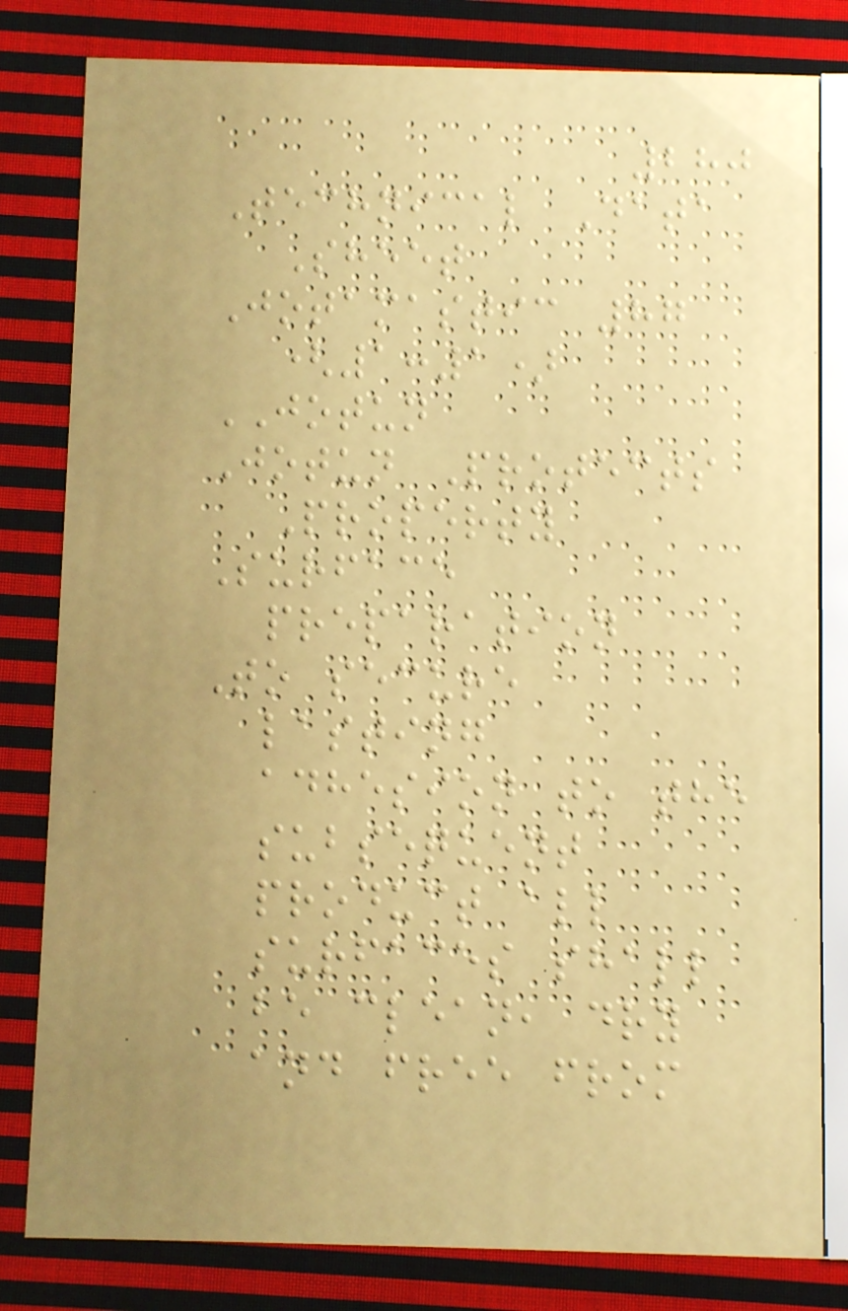280
Technical Data
Sheet
Jotamastic 87
(1:1)
JOTUN
Jotun Protects
Property
Surface
preparation
To secure
lasting
adhesion to the
subsequent
product all
surfaces shall
be clean, dry
and free from
